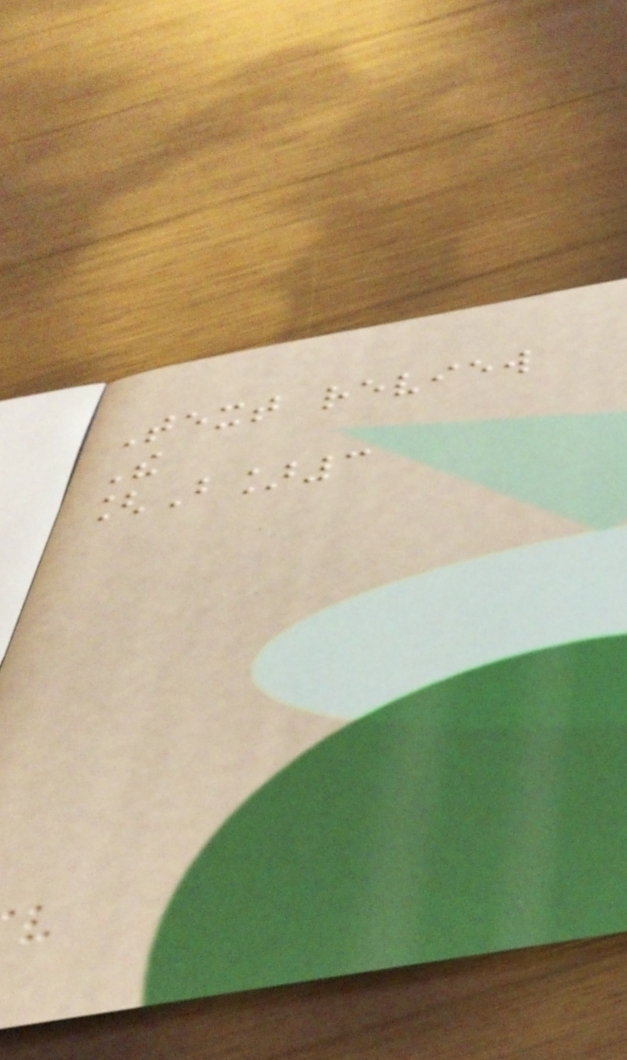Text review
The
[B]3
